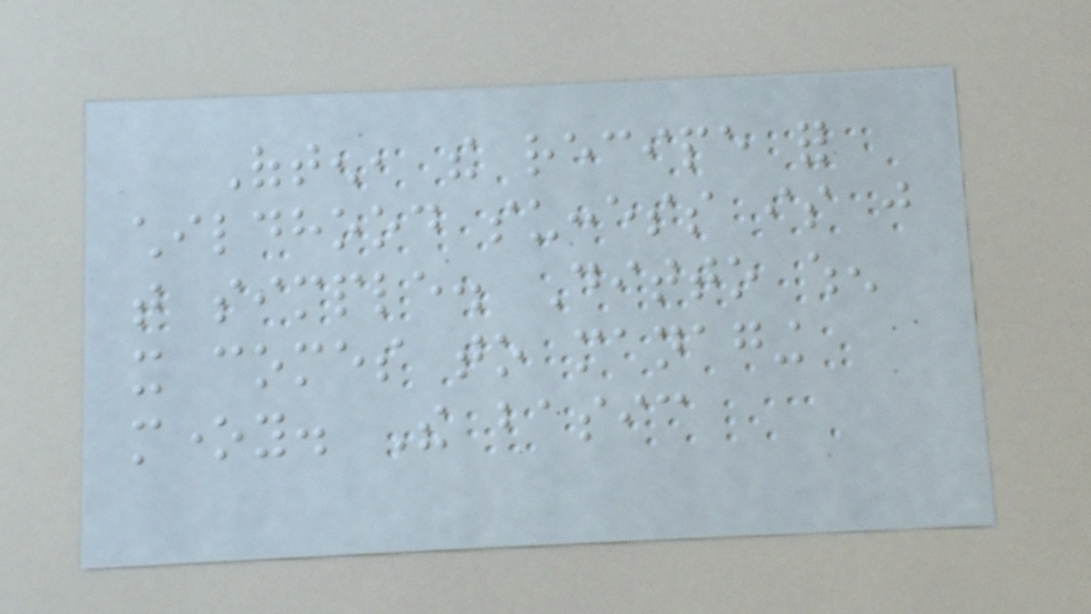Often, the recipe for
childhood success is just
that simple. Ditto when
it comes to managing
money. The basic
